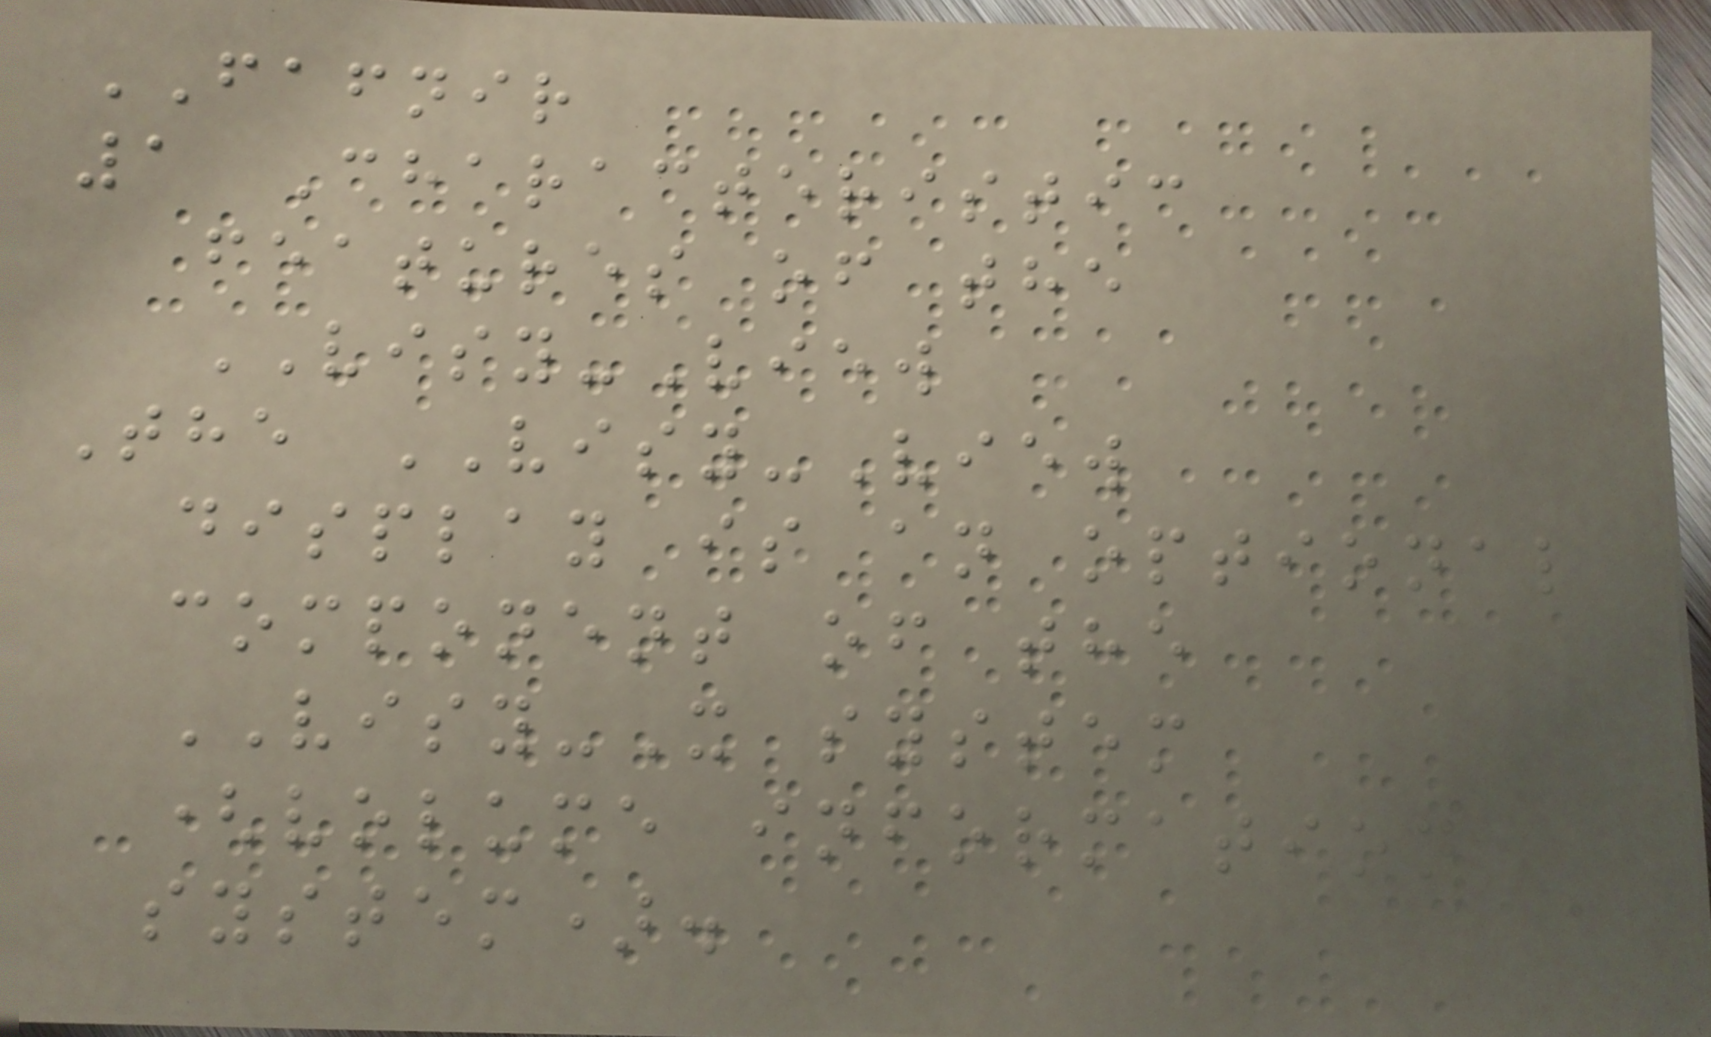FAFNIR
1 Characteristic
features of the
VISY-View
The VISY-View
display is an optional
component of the
VISY-X system
(volume information
system).
